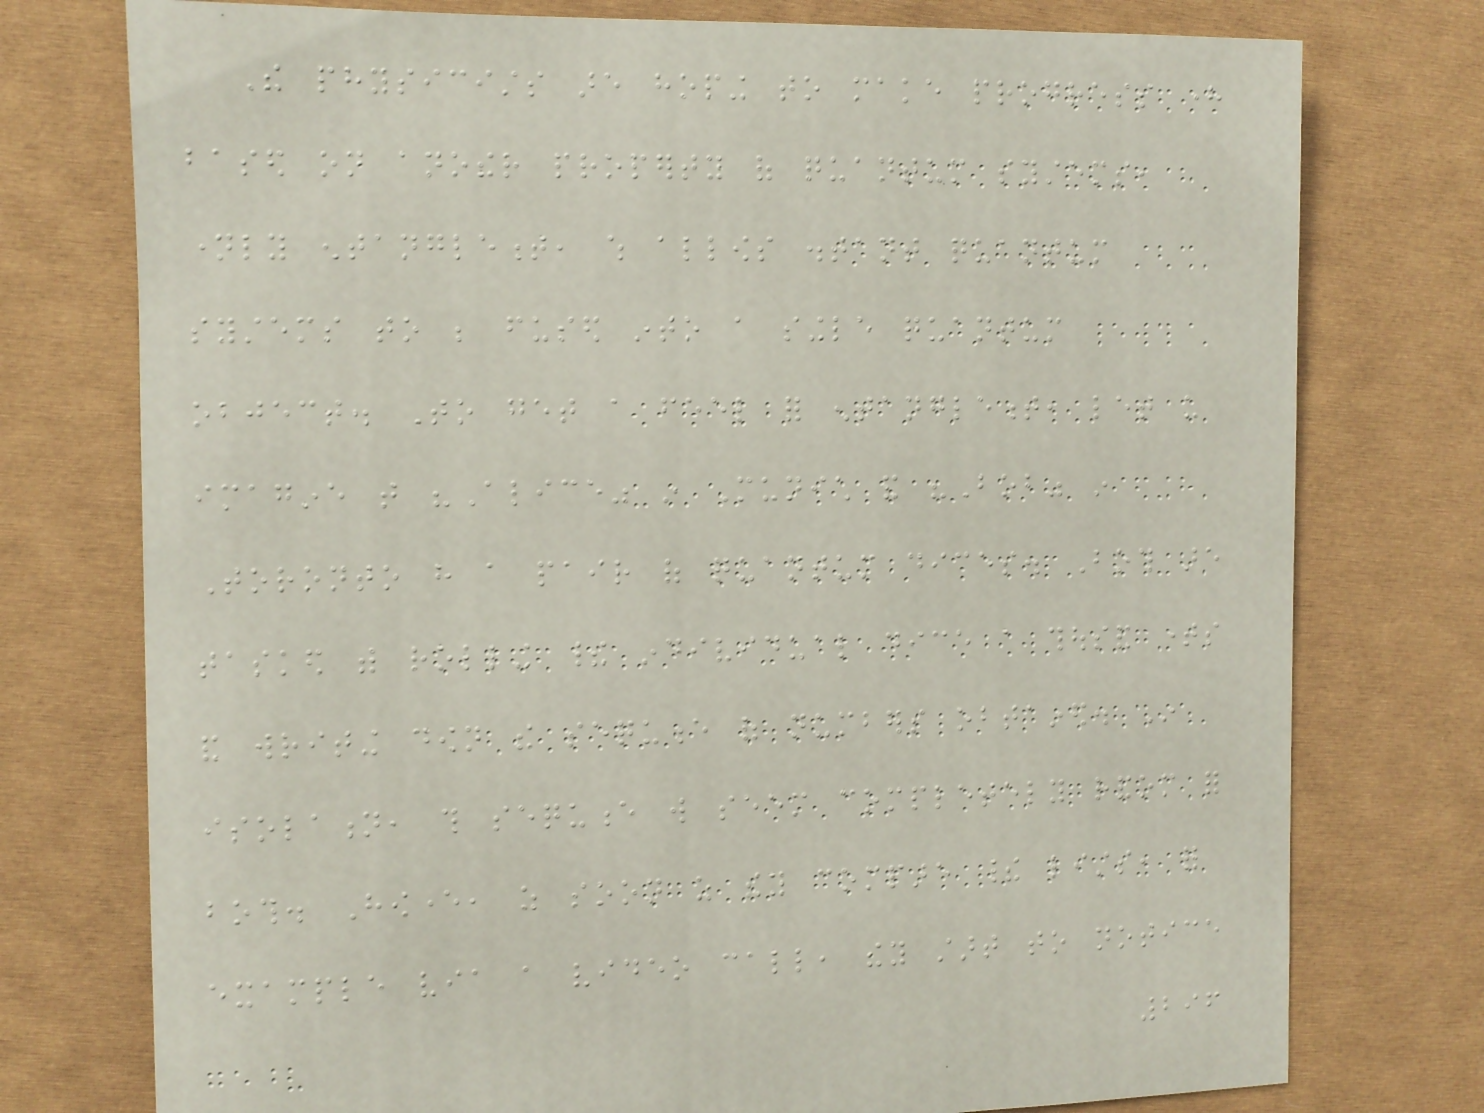The physicists are hoping to make progress here
based on another property of quantum systems,
namely entanglement, which allows distant quantum
systems to be fused into a single quantum
object. To get a feel for entanglement, let us
imagine that "Alice" in Munich and "Bob" in
Toronto have a pair of quantum dices. Both are
tasked with rolling their individual dice a thousand times
and writing down the sequence of numbers obtained. In
isolation, this sequence will seem completely random for
both. However, as soon as they compare their lists, for
example via a video call, they start to notice
296
